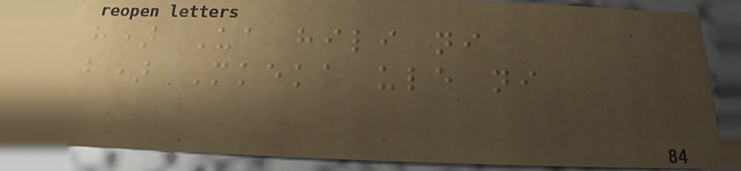h) Ua hili ni
b) Mkeka ule ni
